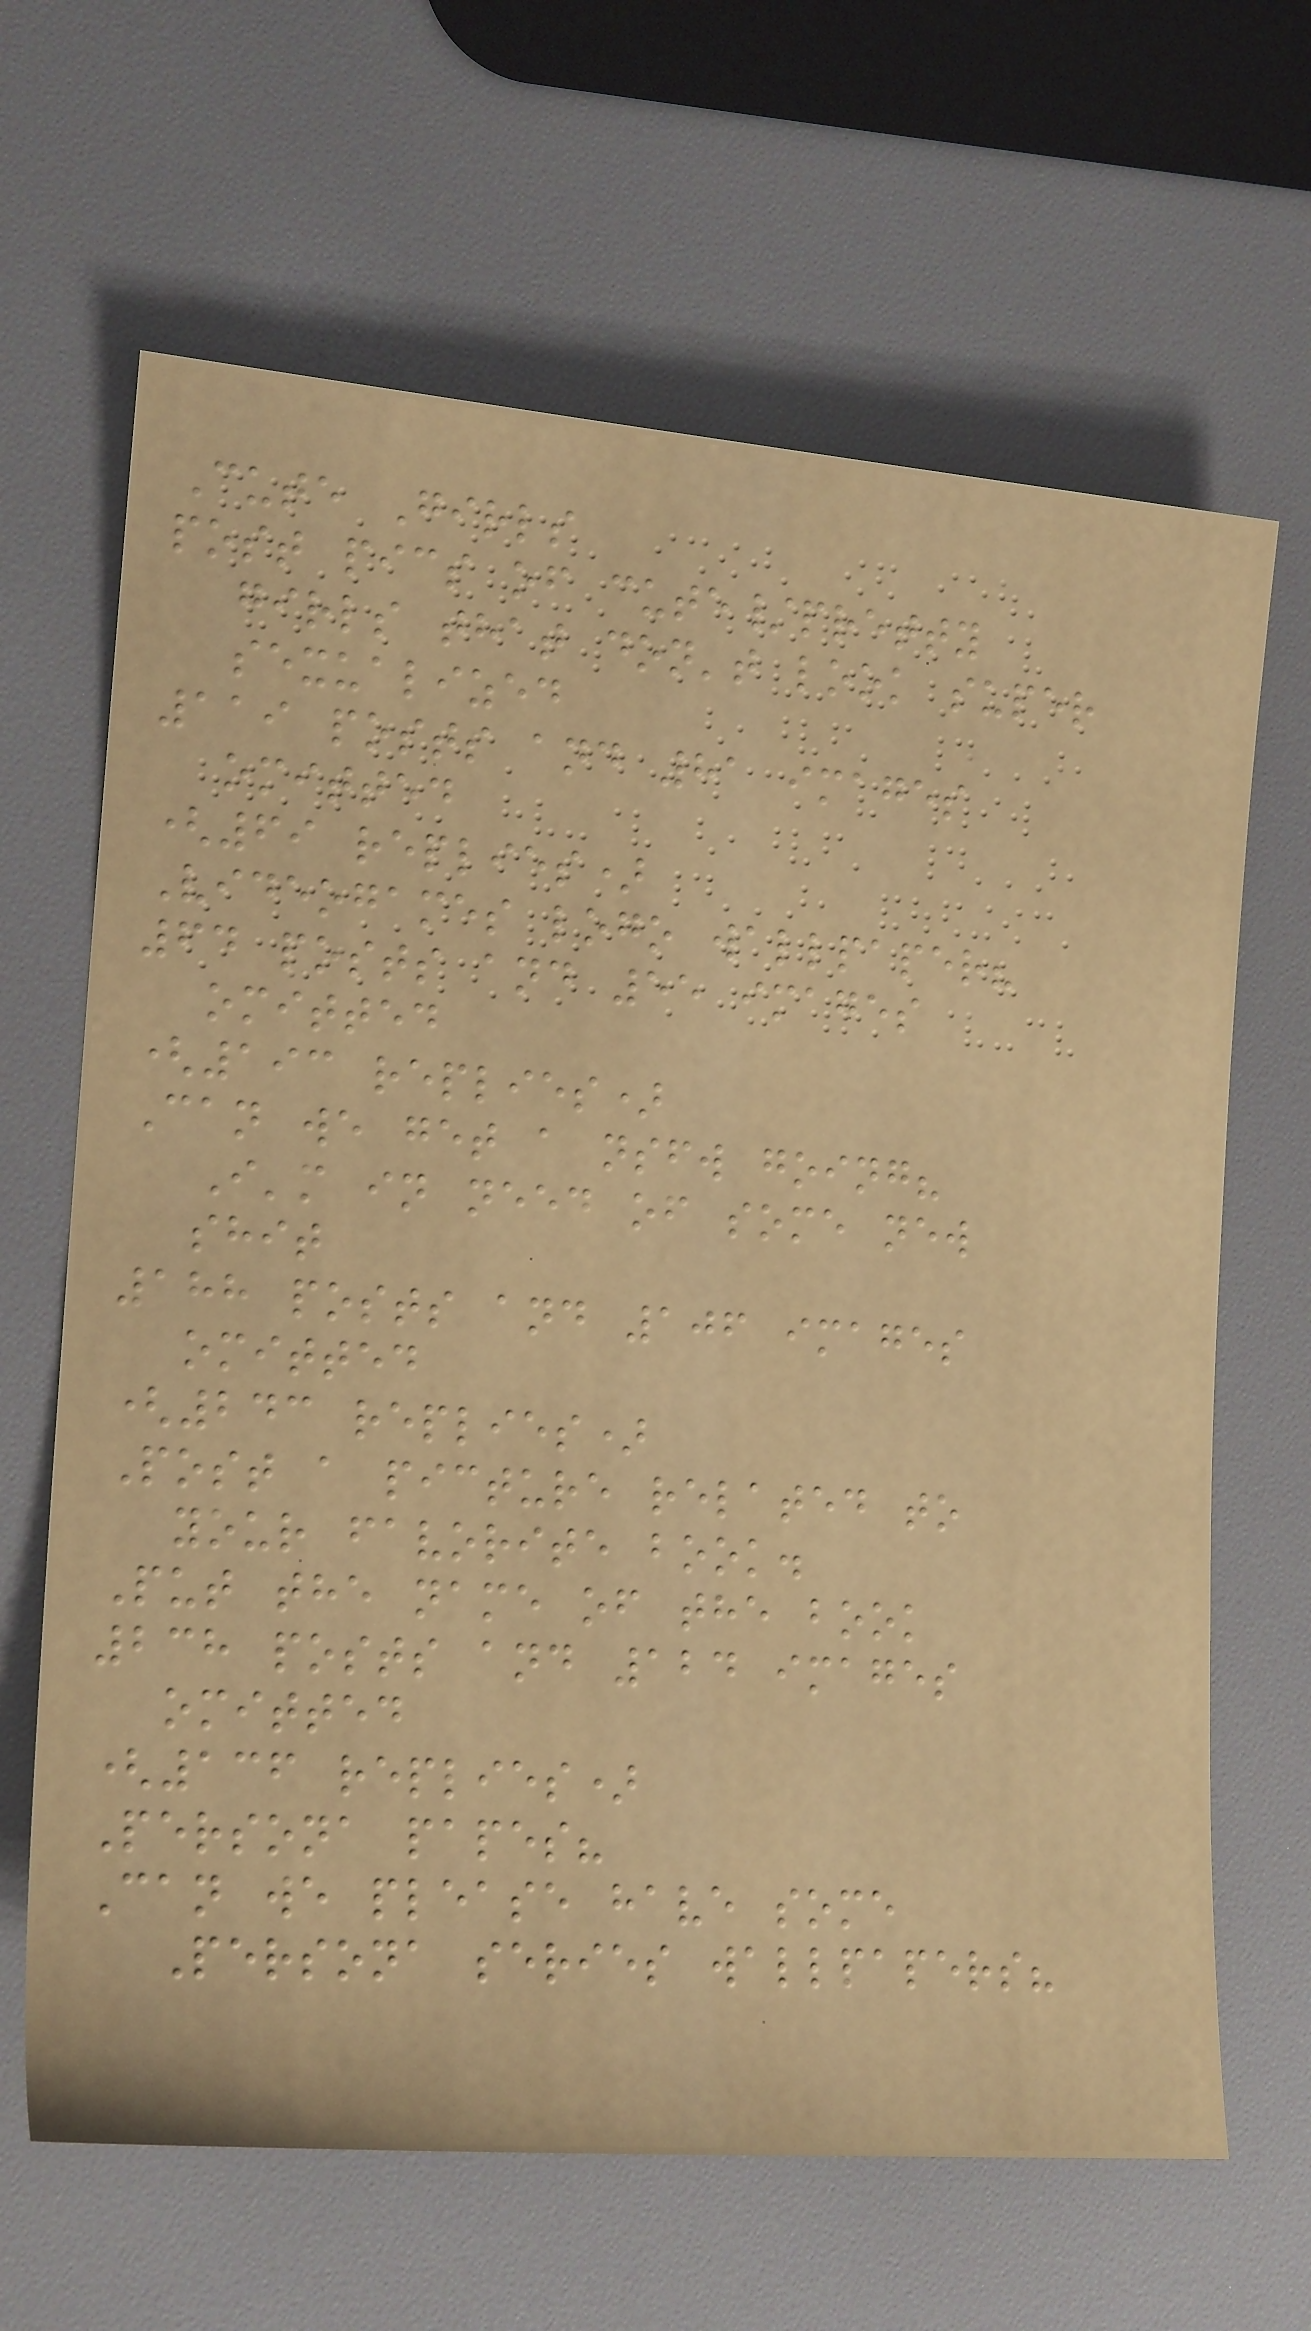Cute Girls
post pics of cute/pretty
girls that don't look super
sexualized
119 posts and 81 images
omitted
(69 replies)
Videogames logo wallpaper?
64 posts and 55 images
omitted
(193 replies)
Can we get a nsfw going?
I'm in need of some new
shit
188 posts and 106 images
omitted
(243 replies)
Post a picture related to
your favorite book.
Put the name of the book
238 posts and 124 images
omitted
(136 replies)
Persona papes?
Can we please have some
Persona series wallpapers?
